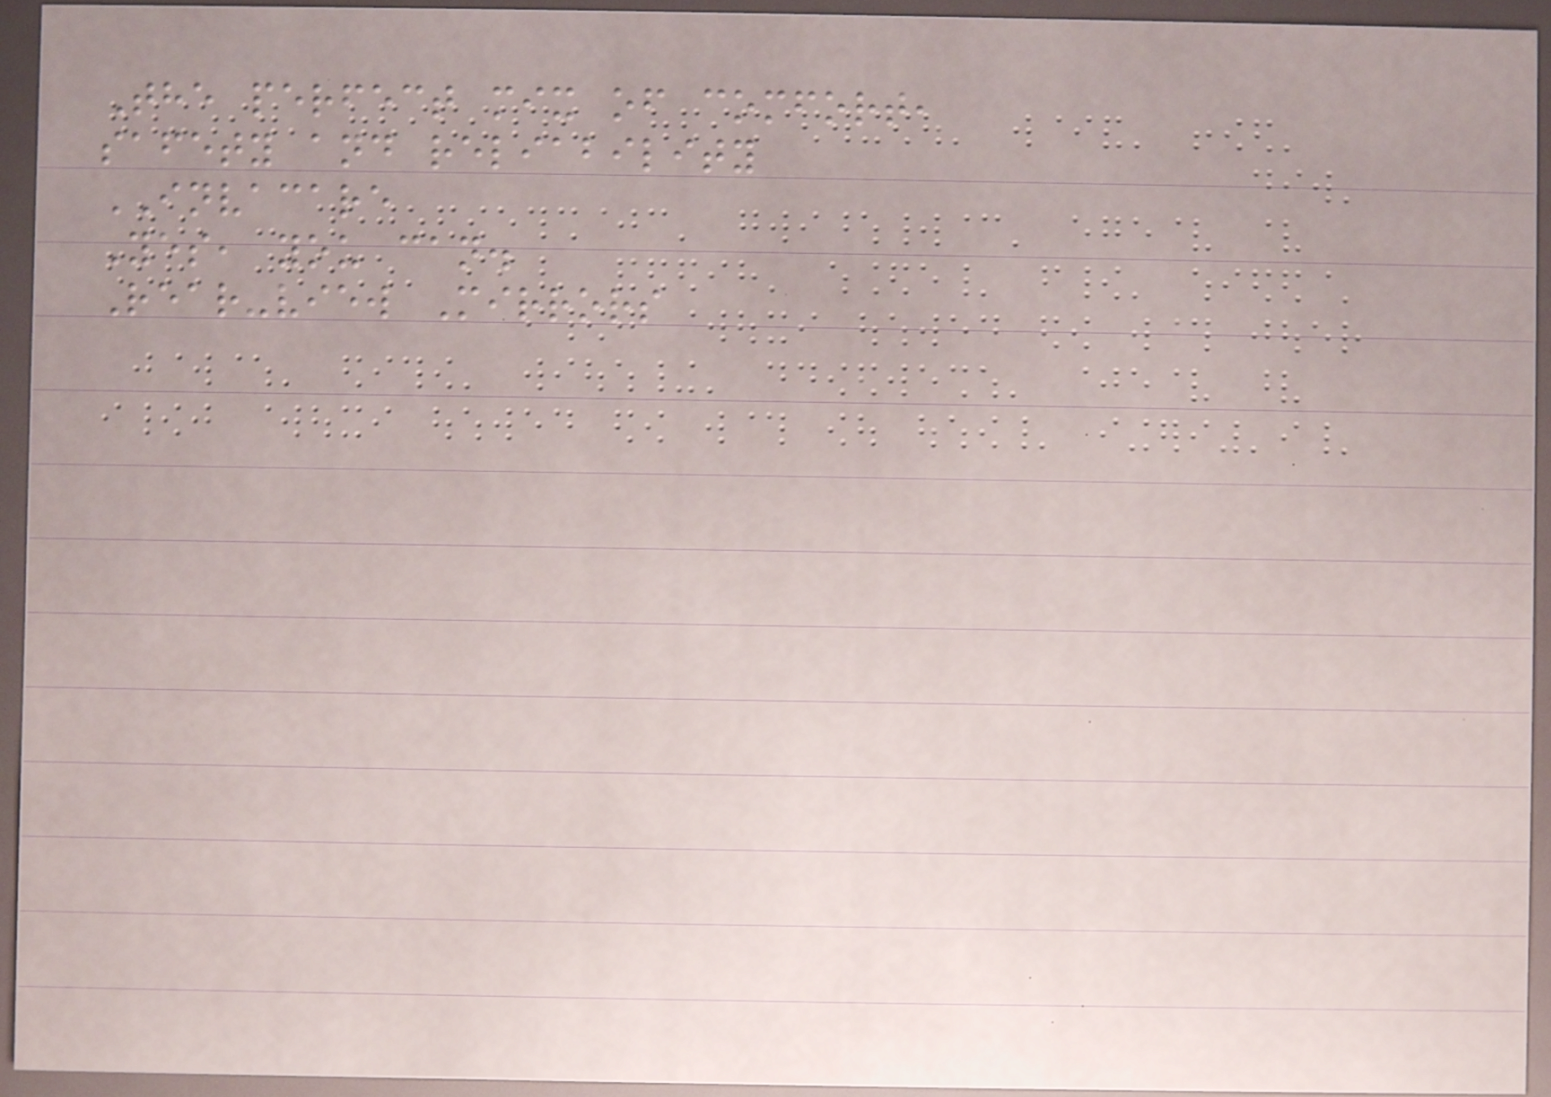The perfect mix of comfort,
safety and reliability
INVACARE
Yes, you can.
Rear-view Mirrors
